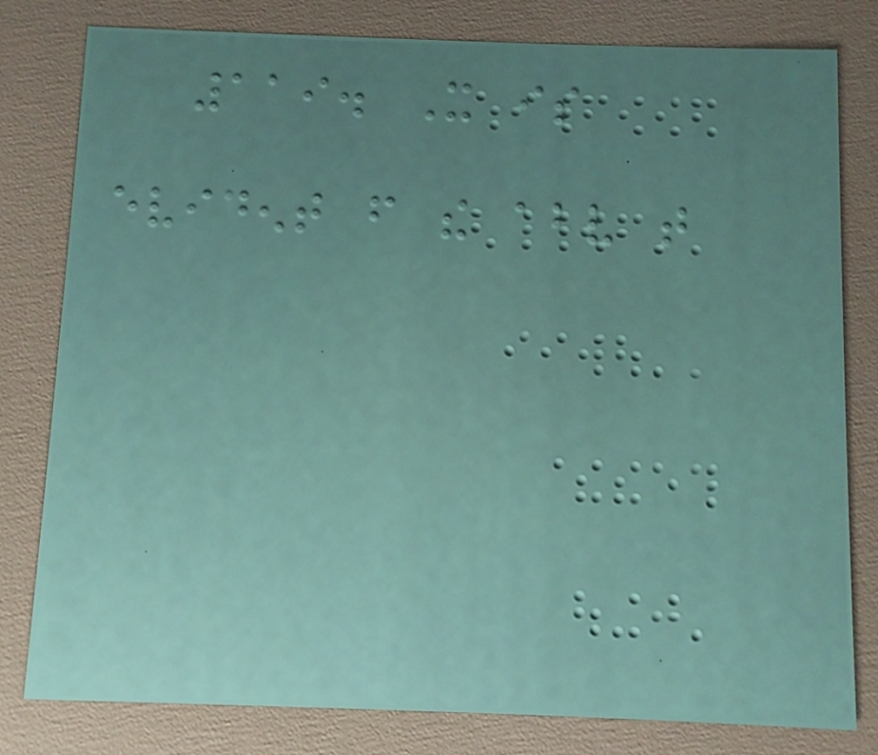119. It is
evident from the above that
